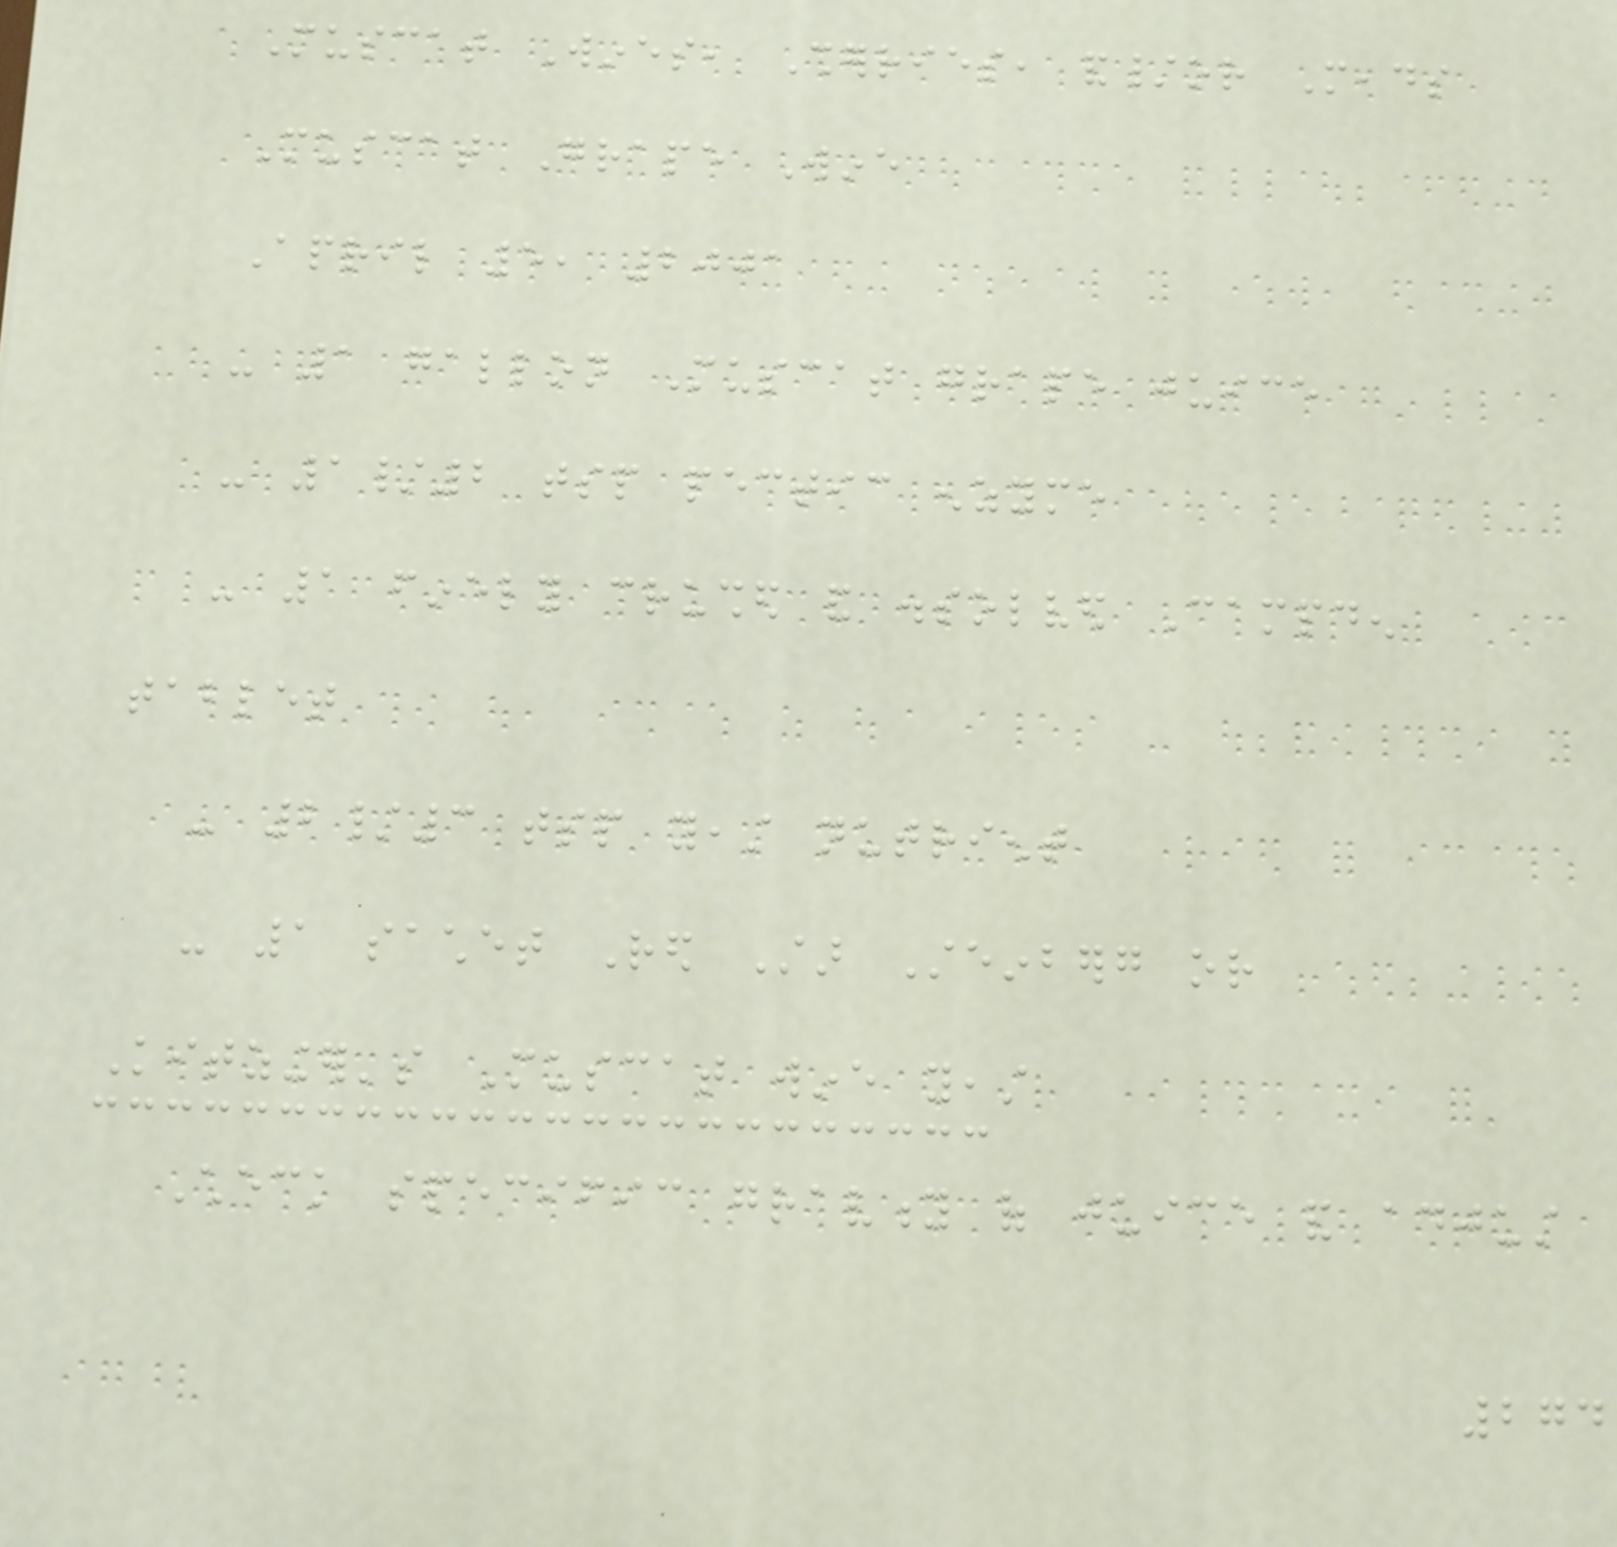Muscat Wines, Sherries, and/or Meads
Muscat Grape Wine
April 5, 2001
- 1 gallon Muscat grape juice
- 1/2 tsp pectic enzyme
- 1 finely crushed and dissolved Campden
tablet
- 2/3 tsp yeast nutrient
- 1 sachet Red Star Steinberg or
Kitzinger's Muscat wine yeast
Check specific gravity of juice and adjust
274
